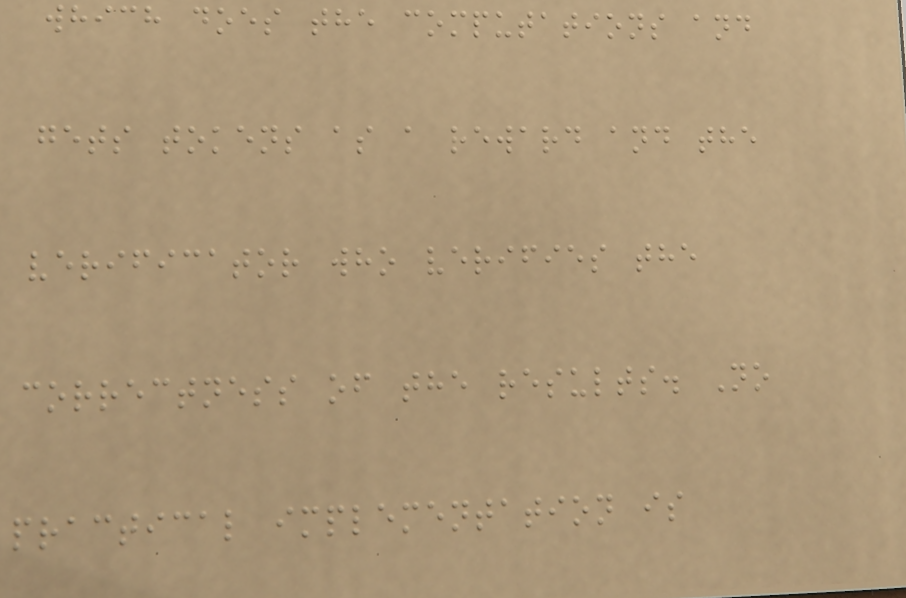which does the computations and
gets tokens as a reward and the
verificator who verifies the
correctness of the results. No
practical implementation is
